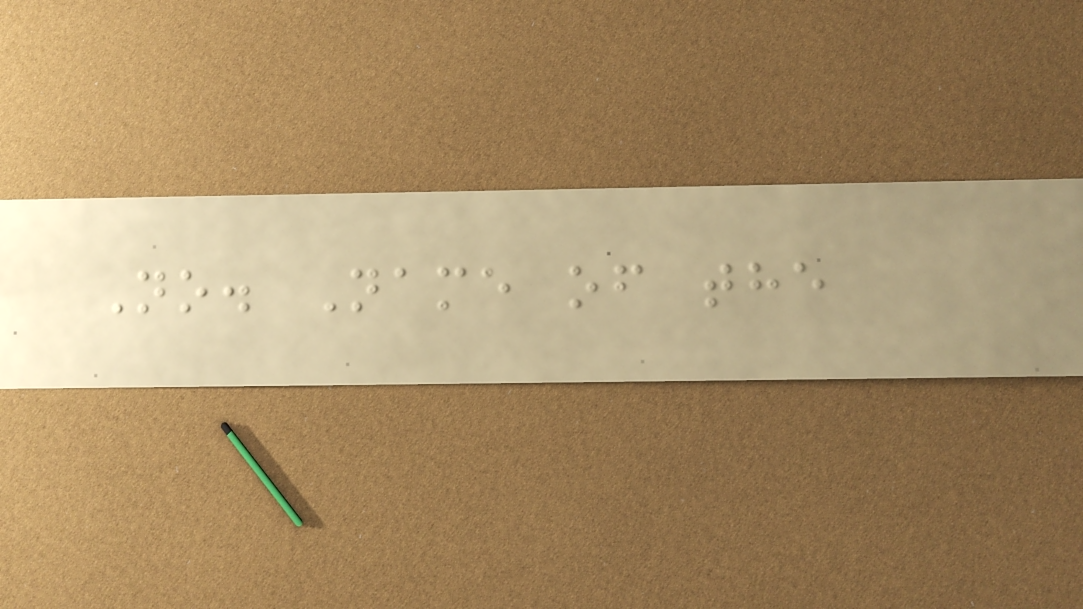No. Name of the
